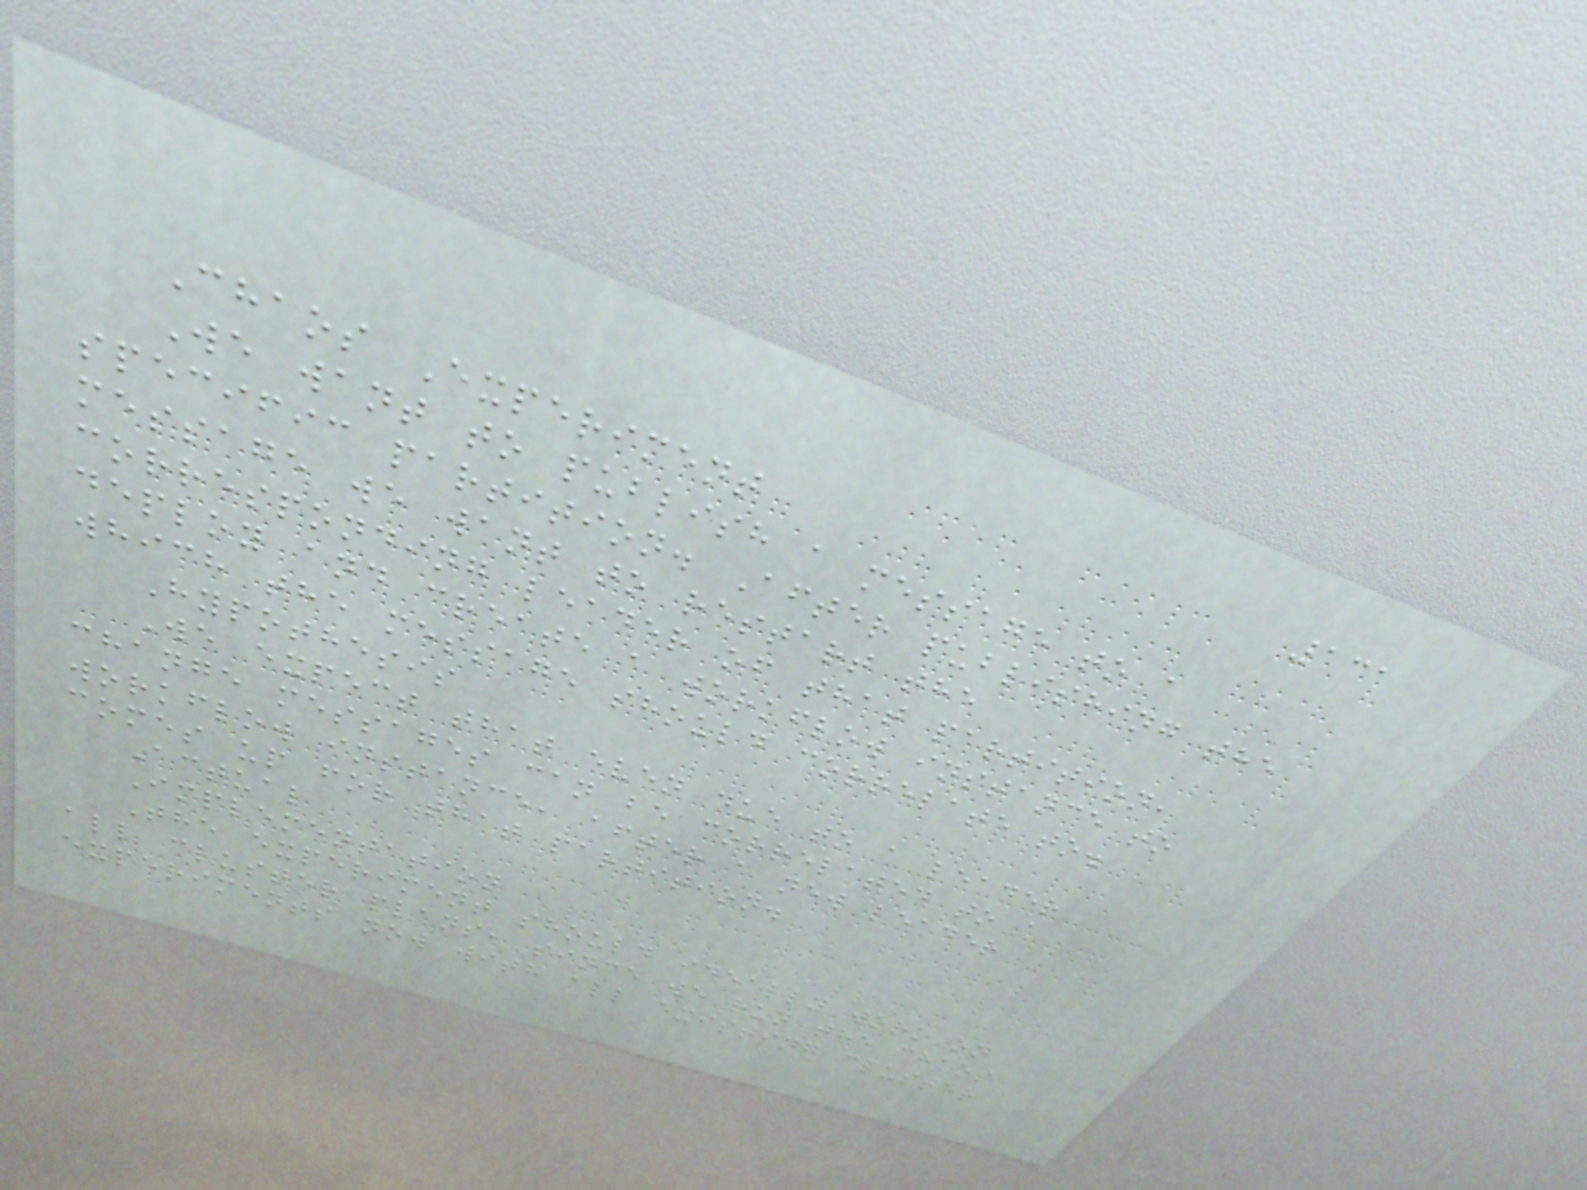131
Chaos Experiment
We want to publish a message to a
specific partition. After publishing the
message we want to restart the
corresponding leader of that partition,
deploy and create a workflow instance to
which the message should correlate to.
Hypothesis
We expect that even due to a leader
change messages can be correlated to a
workflow instance, after a new leader
comes up for that partition.
Actual
Implementation
The experiment should ideally work on
all cluster plans, since we run the chaos
experiments now with all existing cluster
